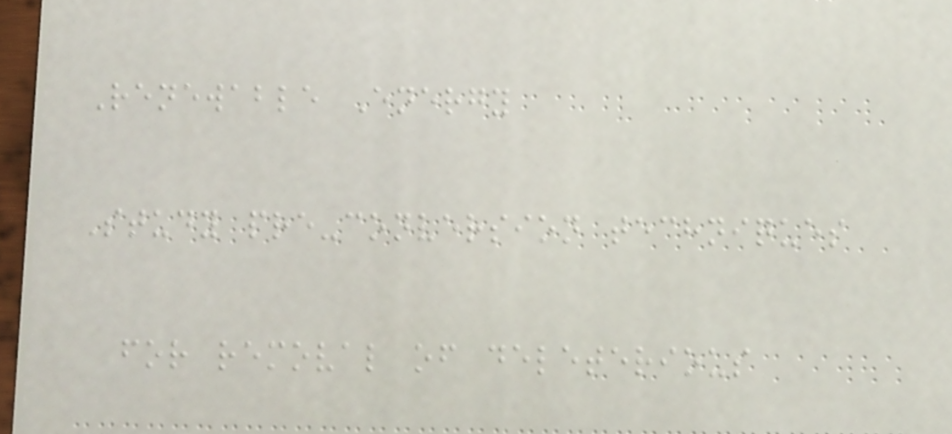Renewable Energy
Study pre-conversion techniques
for removal of deleterious
